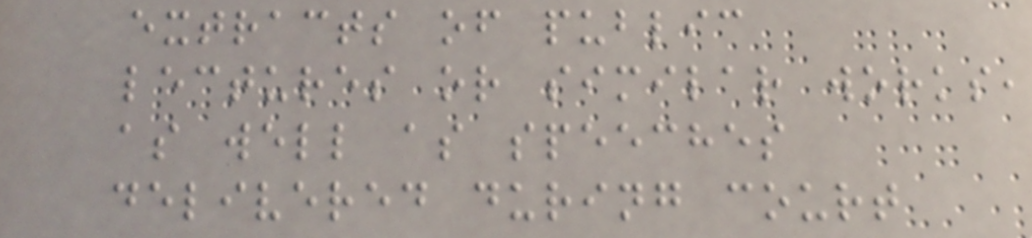extracts of public
lectures or similar works,
as well as speeches
delivered during court
